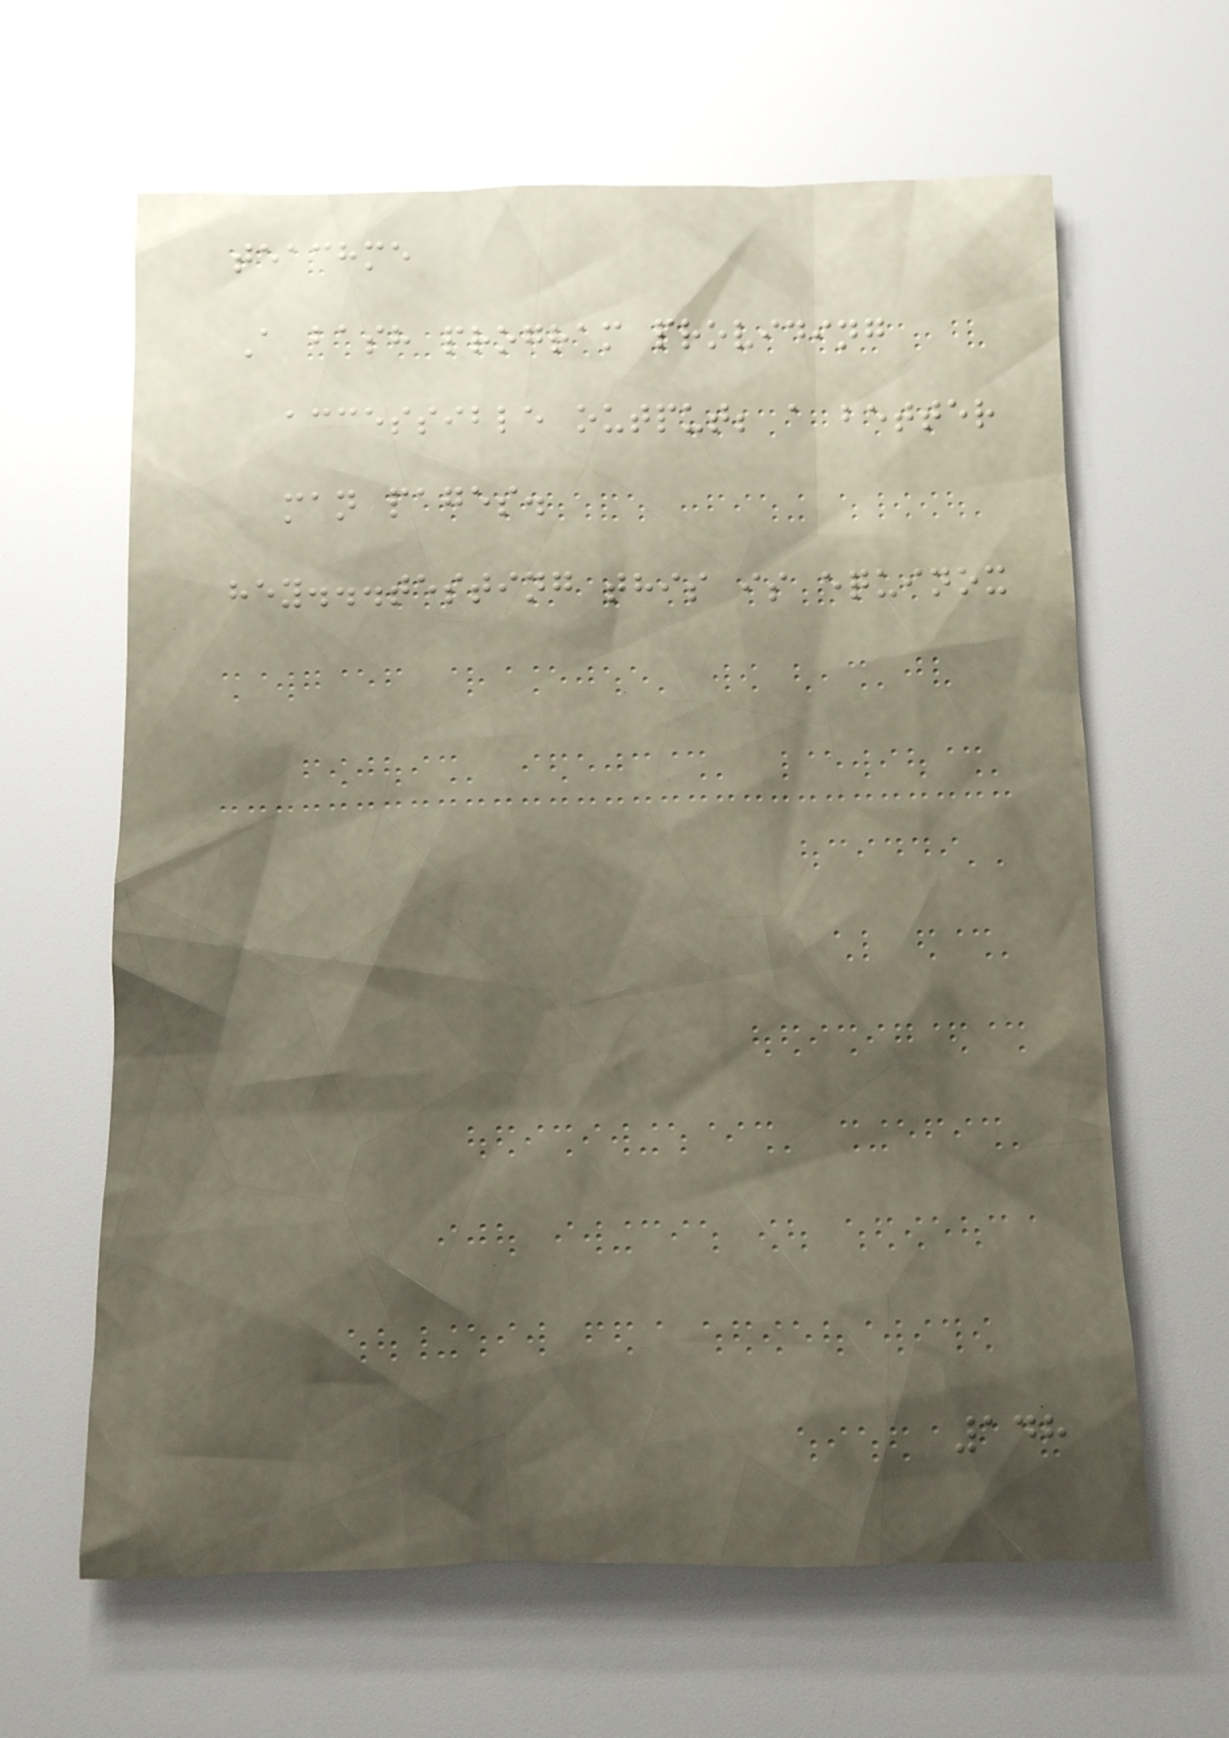teachme
A bash program providing
accessible output; a better
man pages.
hey...testing this is equinox
148
